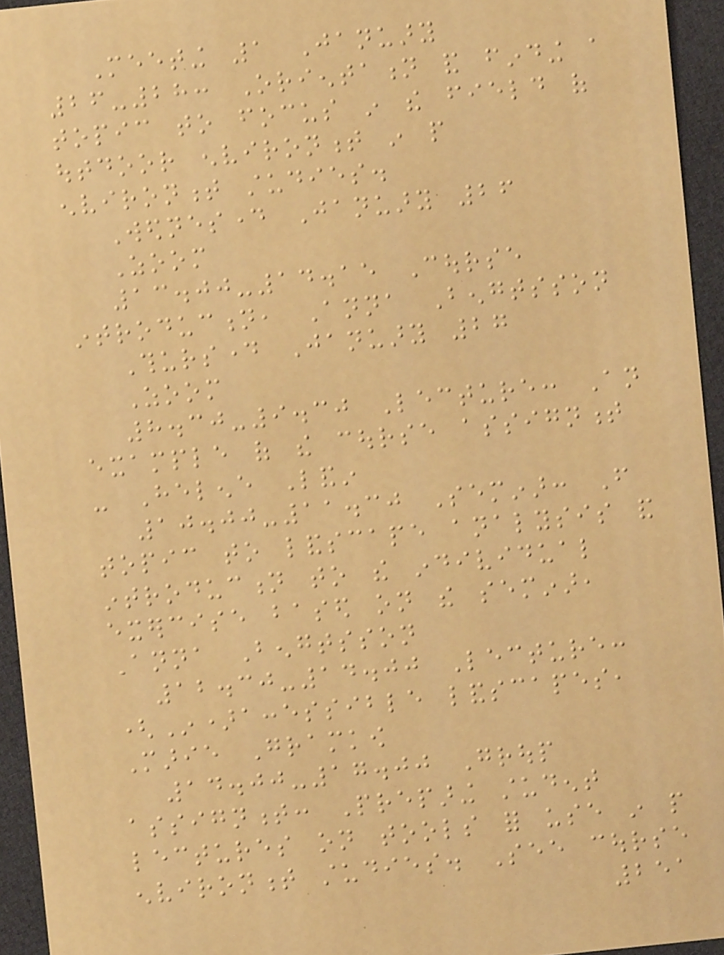Meeting 1 January
26-28: Orientation and finding a
topic to focus in the field of
outdoor environment in people
environment studies.
Wednesday January 26
Zoom
13.00-14.15 Course
introduction, Anna Bengtsson
Thursday January 27
Zoom
8.30-9.30 Lecture: An
example of the course assignment
- Helene Landin
10.00-11.30 Seminar: From
topic to landscape analysis and
introduction to the individual
exercise based on the seminar,
Anna Bengtsson
12.30-14.00 Lecture:
(In)accessible landscapes,
Marie Gramkow
14.00-17.00 Group
assignment: Preparing student
lectures on tools for use in people
environment studies. See course
251
